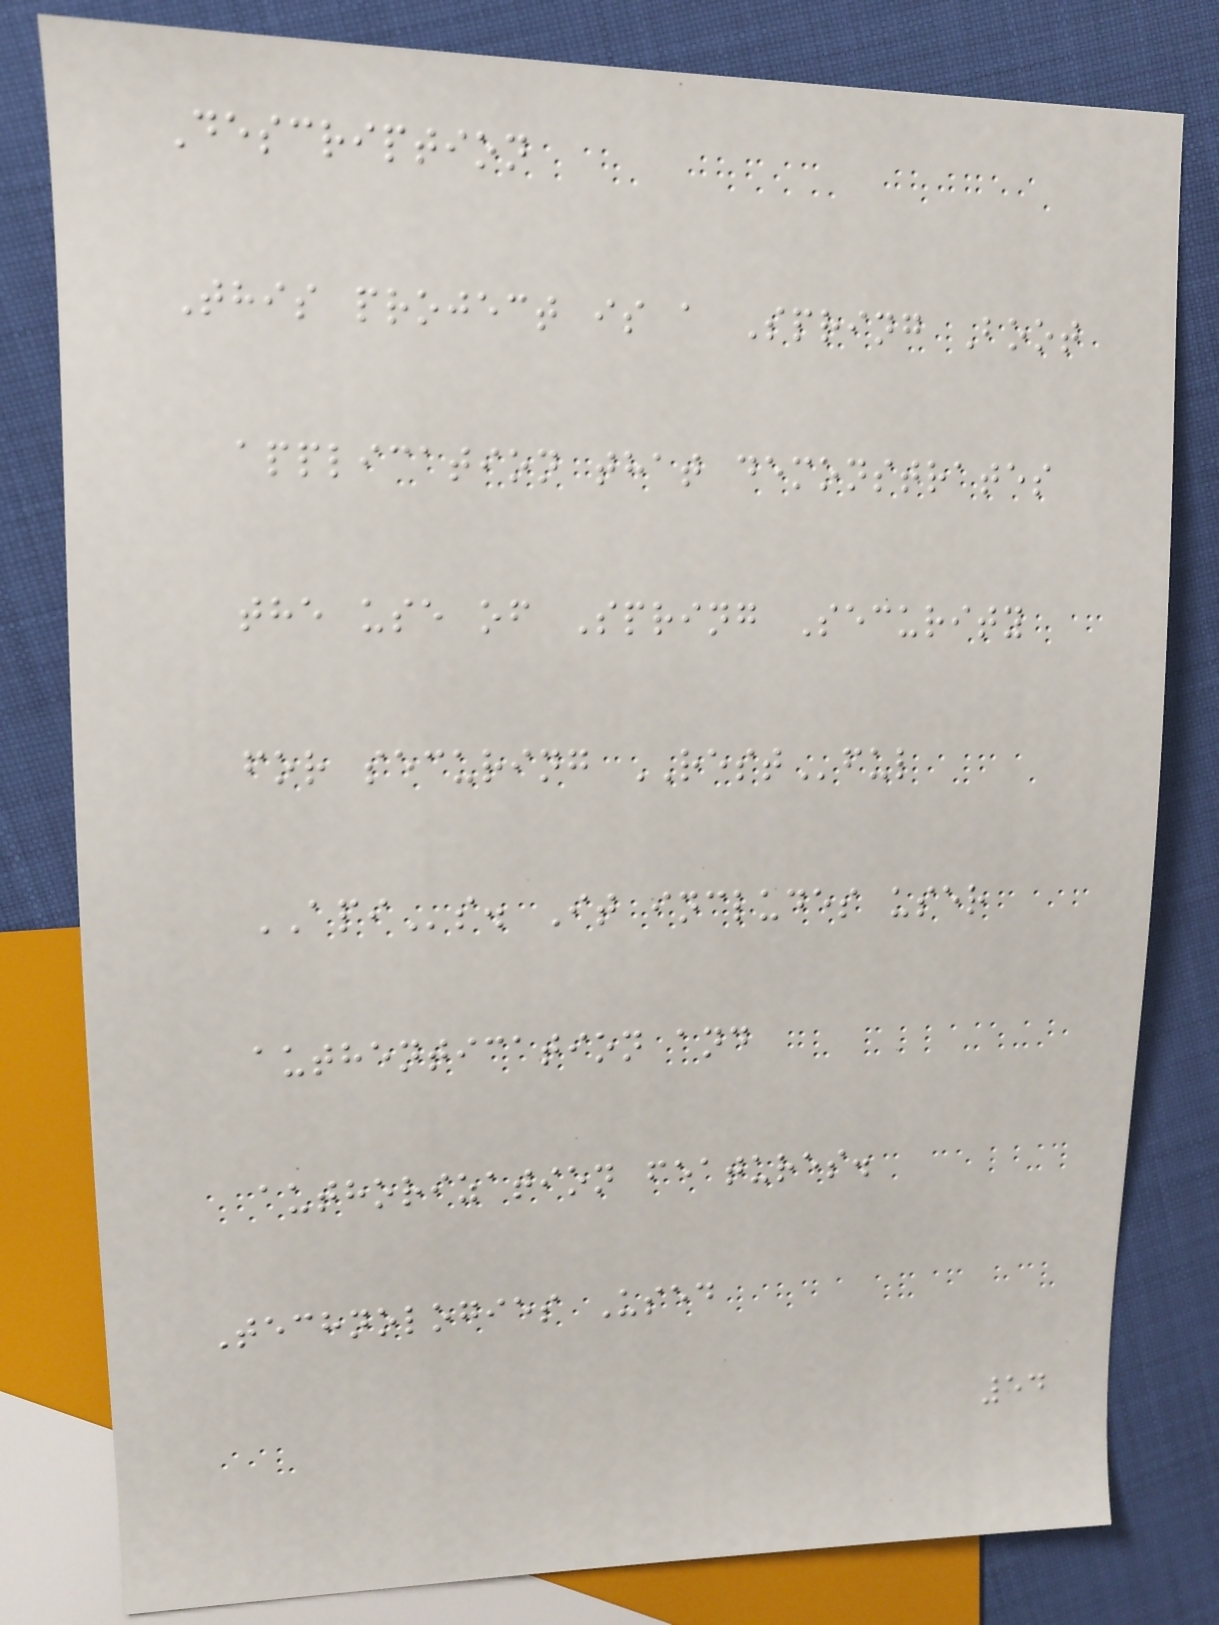Description
This project is a Spring Boot
application that demonstrates
the use of Spring Security
for securing RESTful
APIs. It includes user
authentication and
authorization features.
Technologies Used
54
